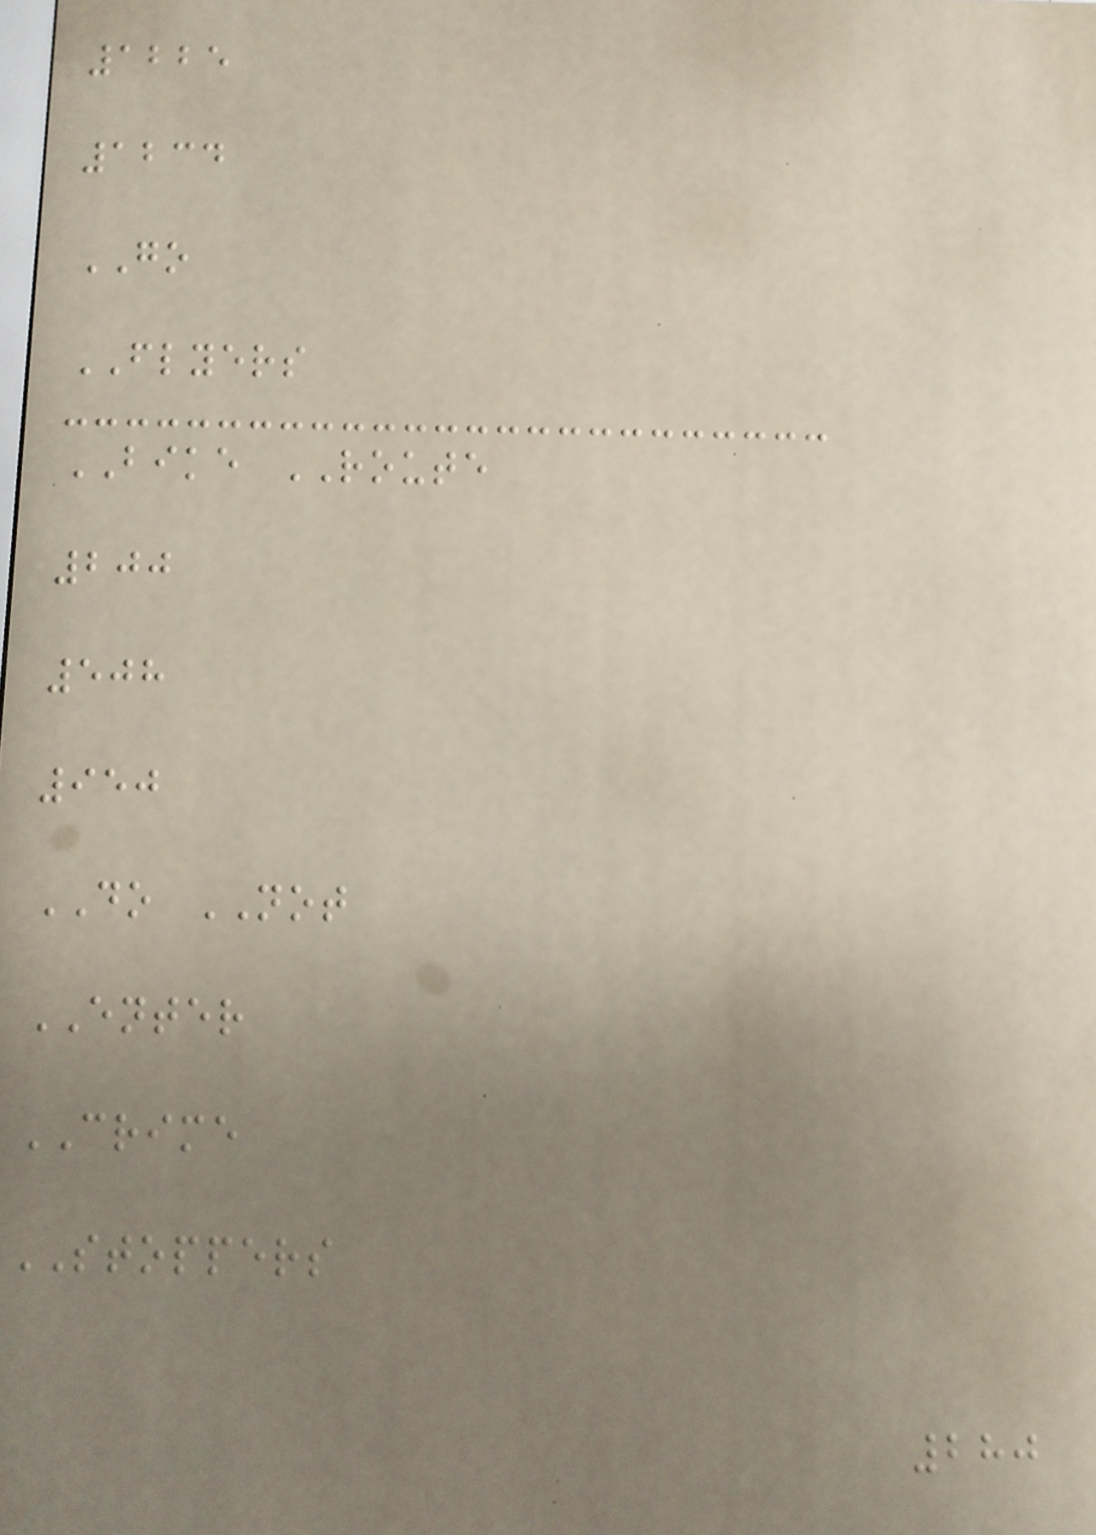1225
1234
GO
FLYERS
BIKE ROUTE
200
508
950
DO NOT
ENTER
CRIME
STOPPERS
280
